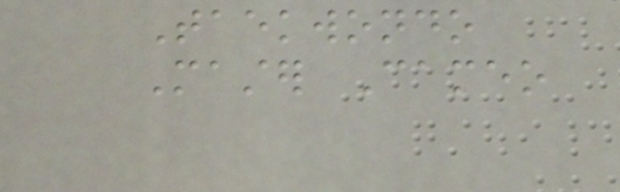Taekwondo
Master Cameo
